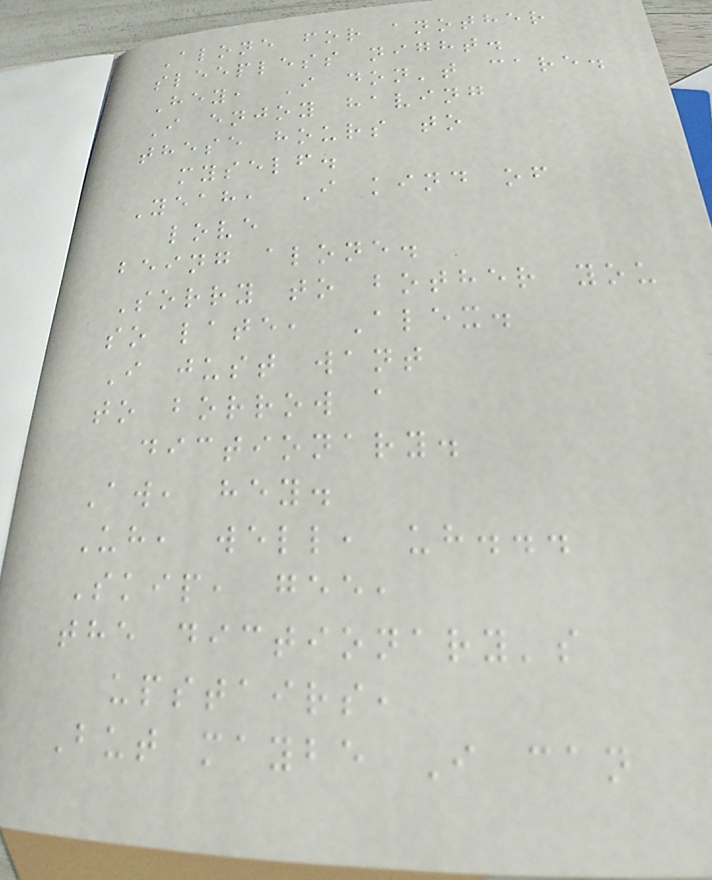Alone for another
sleepless night.
Hey, I don't care.
I enjoy having
these hours to
myself.
Yeah, I kind of
love
being alone.
Sorry to bother you
so late, Alex.
I just want
to borrow a
dictionary.
Aw, hey.
Uh, well, uh...
Skip, gee,
the dictionary's
upstairs,
But maybe I can
